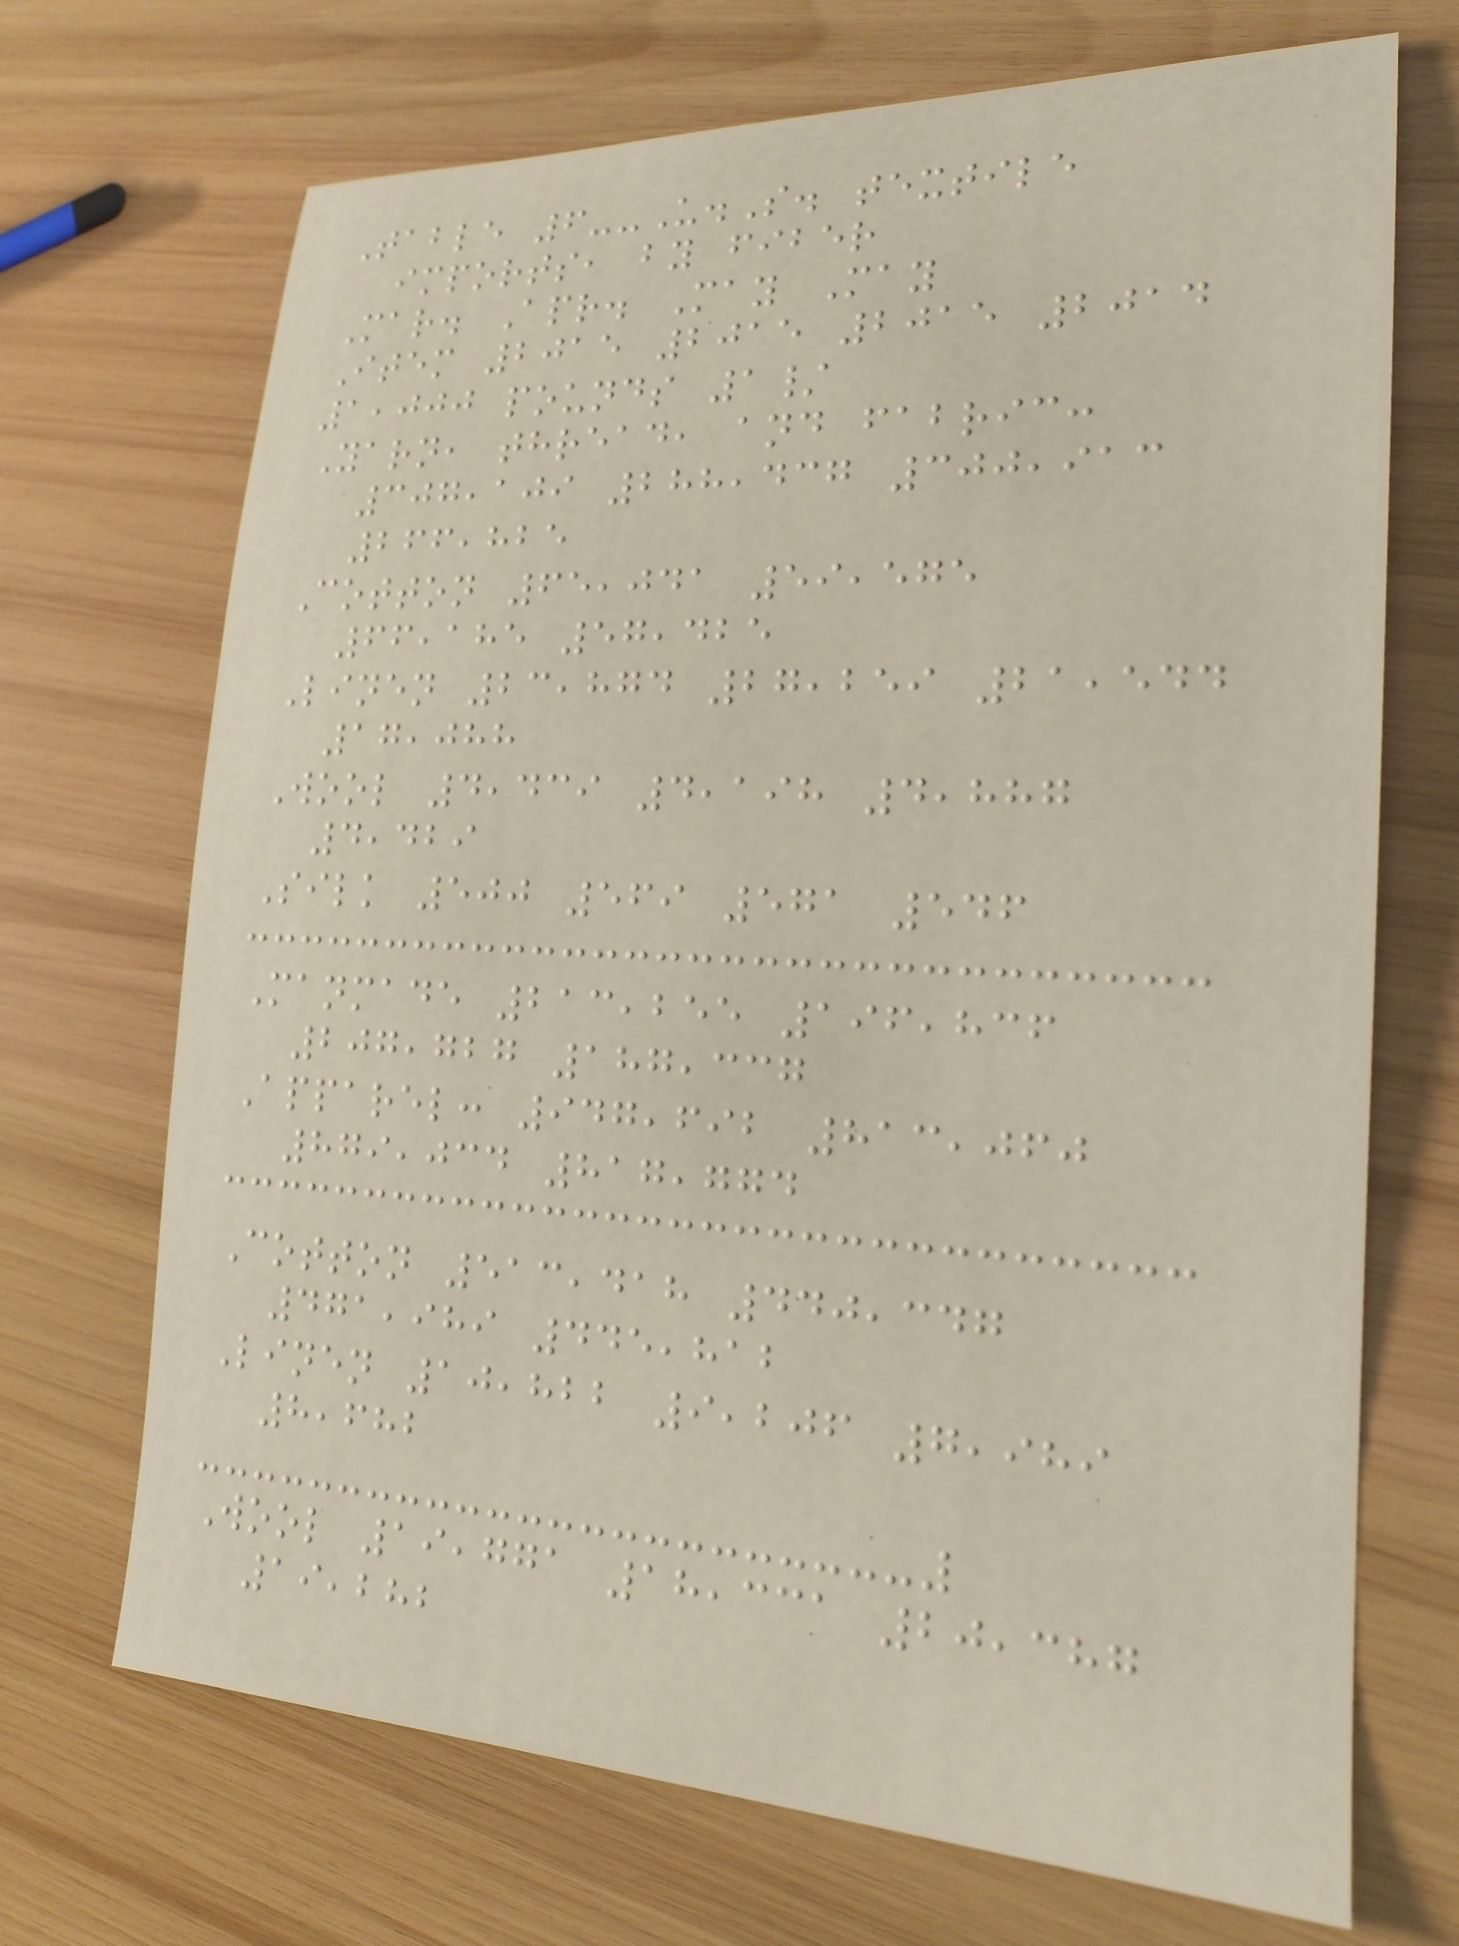Table 6--U.S. textile
imports, by fiber
Mar. Apr. May May
Item 2015 2015 2015 2014
1,000 pounds 1/
Yarn, thread, and fabric:
307,109 288,437 300,913
266,825
Cotton 65,041 59,575
66,185 57,425
Linen 23,874 27,259 21,544
17,088
Wool 4,439 4,198 4,887
4,429
Silk 500 569 571 546
Manmade 213,255 196,836
207,727 187,337
Apparel: 947,692 813,060
879,034 817,774
Cotton 513,418 440,347
471,989 445,812
Linen 10,822 9,206 7,989
8,682
Wool 19,771 18,331 20,387
19,282
